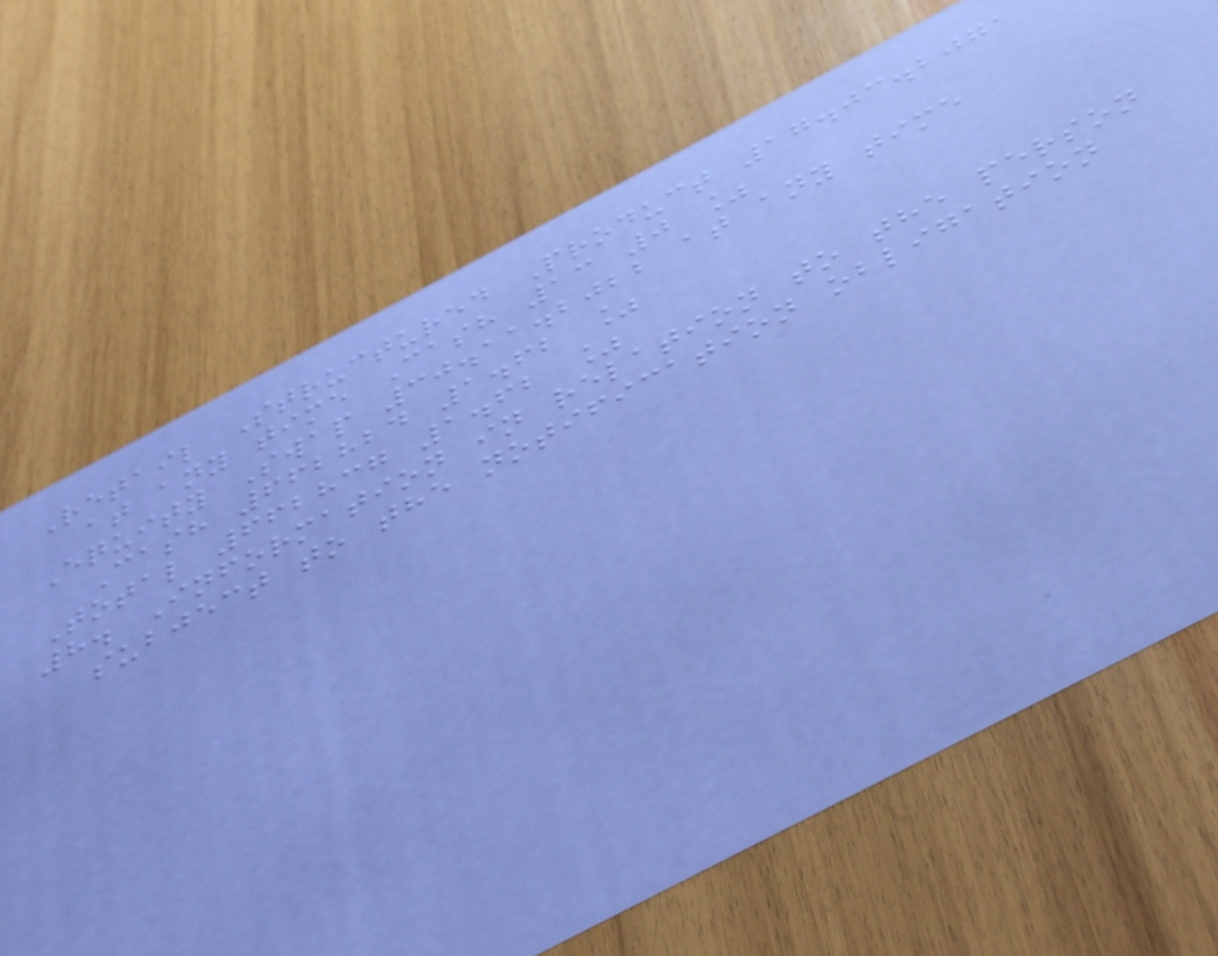Retail Structured Product 17.03.2071
at any time Cash 13 0 %
Equity Swap 30.11.2022 at any time
Cash 662824 1.62 %
Total 662837 1.62 %
8. Information in relation to the person
subject to the notification obligation
